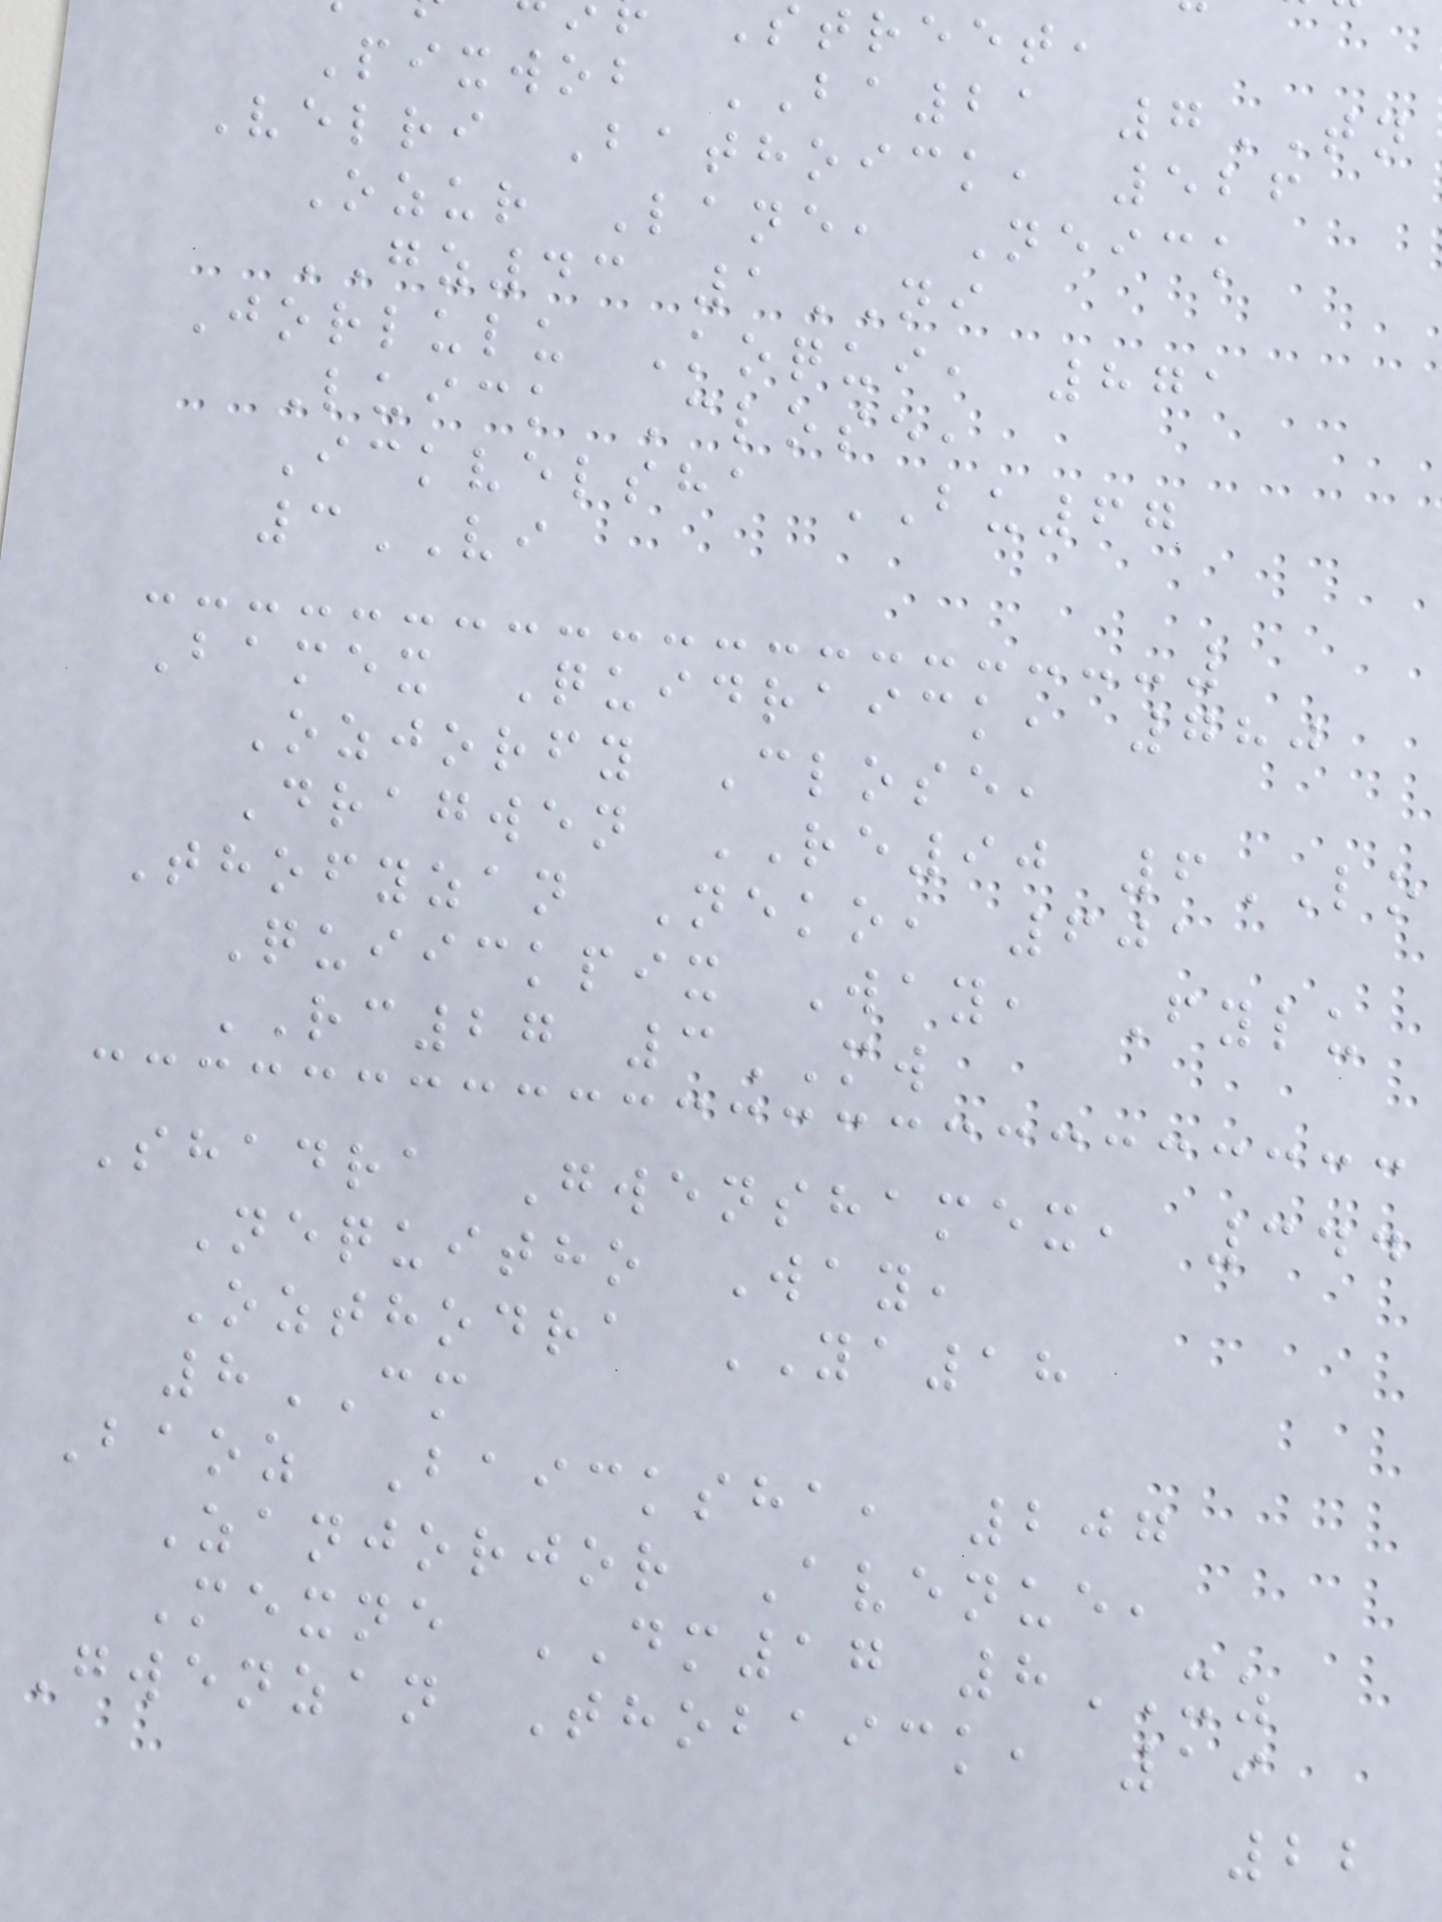street,
Pixwob BA21 7TN
Velri Bathoick, 526
Ozur Lane, Neick
GZ43 1NI
Jorlulu Koqui, 871
Luick Close,
Ickvelsha BU67
3VI
Bamex Quidraick, 780
Ozjorfy Close,
Dragwen RE90 6LO
Thofyzan Neko, 601
Quiickpix Way, Fylu
RC27 3MW
Shadra Gwenshamex, 344
Nequitho Way,
Ozthodra YA18
8CM
Baoz Baicksha, 207
Zanjorjor Avenue,
Mexne DM17 8XZ
Gwenzan Thobaick, 19
22
